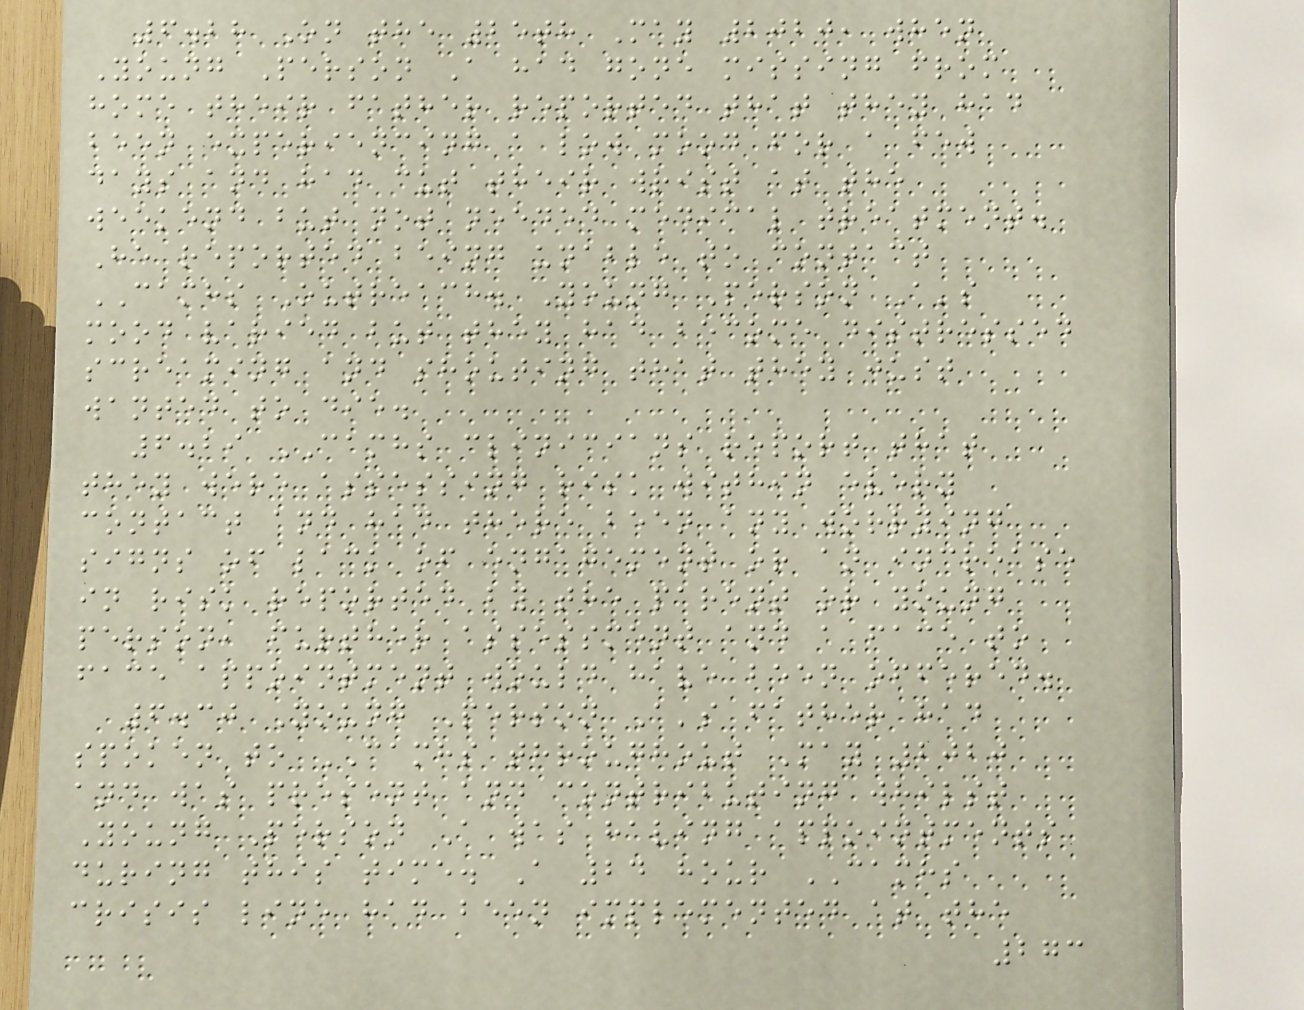6.28 On the 25th May 2020, when
Young Person A had gone missing from
home their father reported that they had
been experiencing a low mood for a few
days and had cut their wrist at the
weekend but not needed medical treatment.
He reported being unable to contact
CAMHS Outreach. Young Person A's
mood varied but they had become distressed
screaming and shouting that they just
wanted to die.
6.29 CAMHS clinicians report that
they were assessing risk within every
contact and had there been any worrying
signs of lack of engagement or an increase
in risk reported by the parent or young
person, further assessment and a face to
face appointment would have been offered.
6.30 Young Person A's father had
spoken to CAMHS throughout May 2020
and was present and contributing whilst
Young Person A was having appointments
during this time. A 24 hour CAMHS
crisis line had been implemented at the
273
